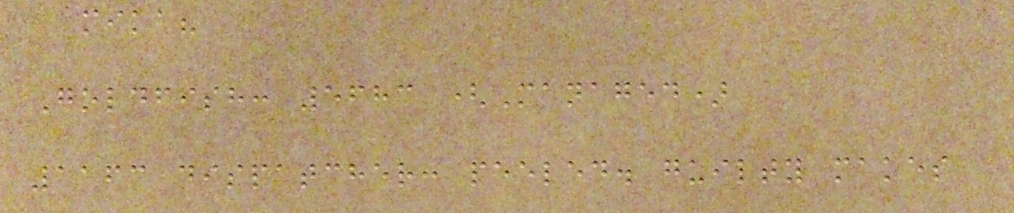mika?
Goldfish: 5683 (Managed)
1163 dispatcher: peeled. guilty makes
